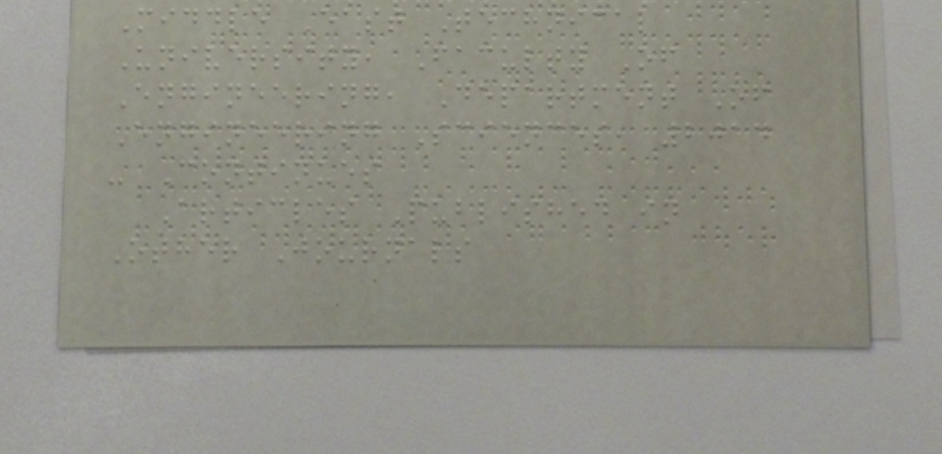Middle East Technical
University, Faculty Of
Engineering, Department Of
Engineering Sciences, 2014
- Continues
Articles Published in
Other Journals
